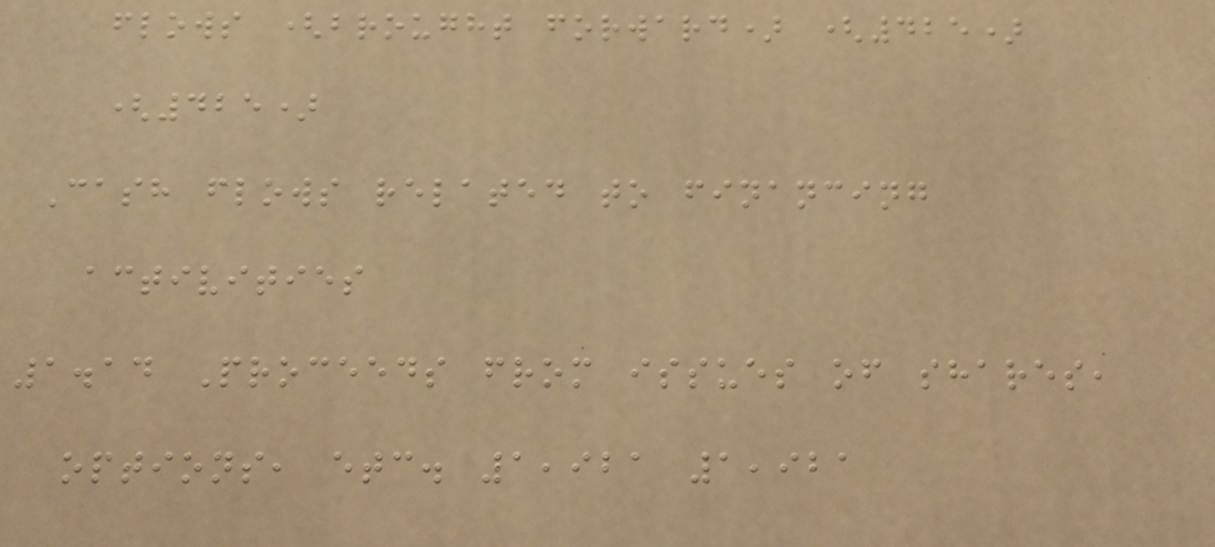flows (brought forward) (425)
(425)
Cash flows related to financing
activities
1.14 Proceeds from issues of shares,
options, etc. 1,921 1,921
